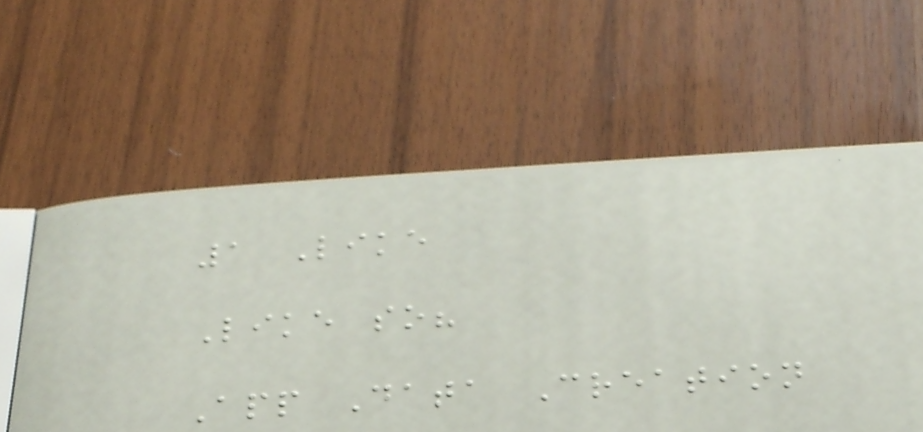1 Like
Like so?
App Data Creation
